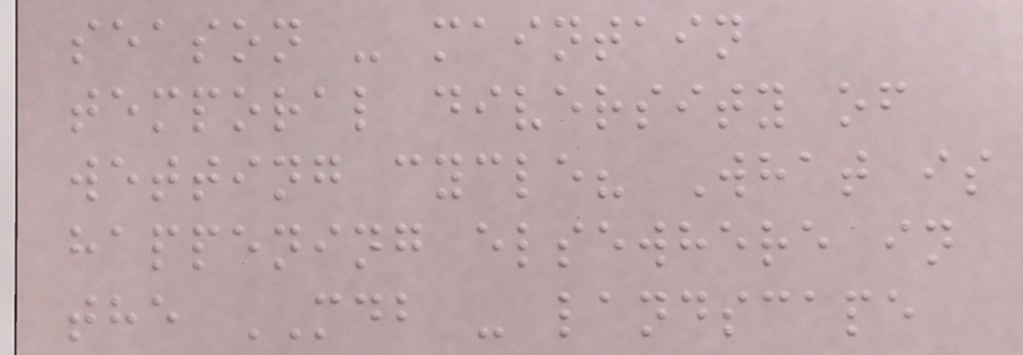season - maintain
temporal diversity of
wetting cycle? What is
happening elsewhere in
the MDB - landscape
